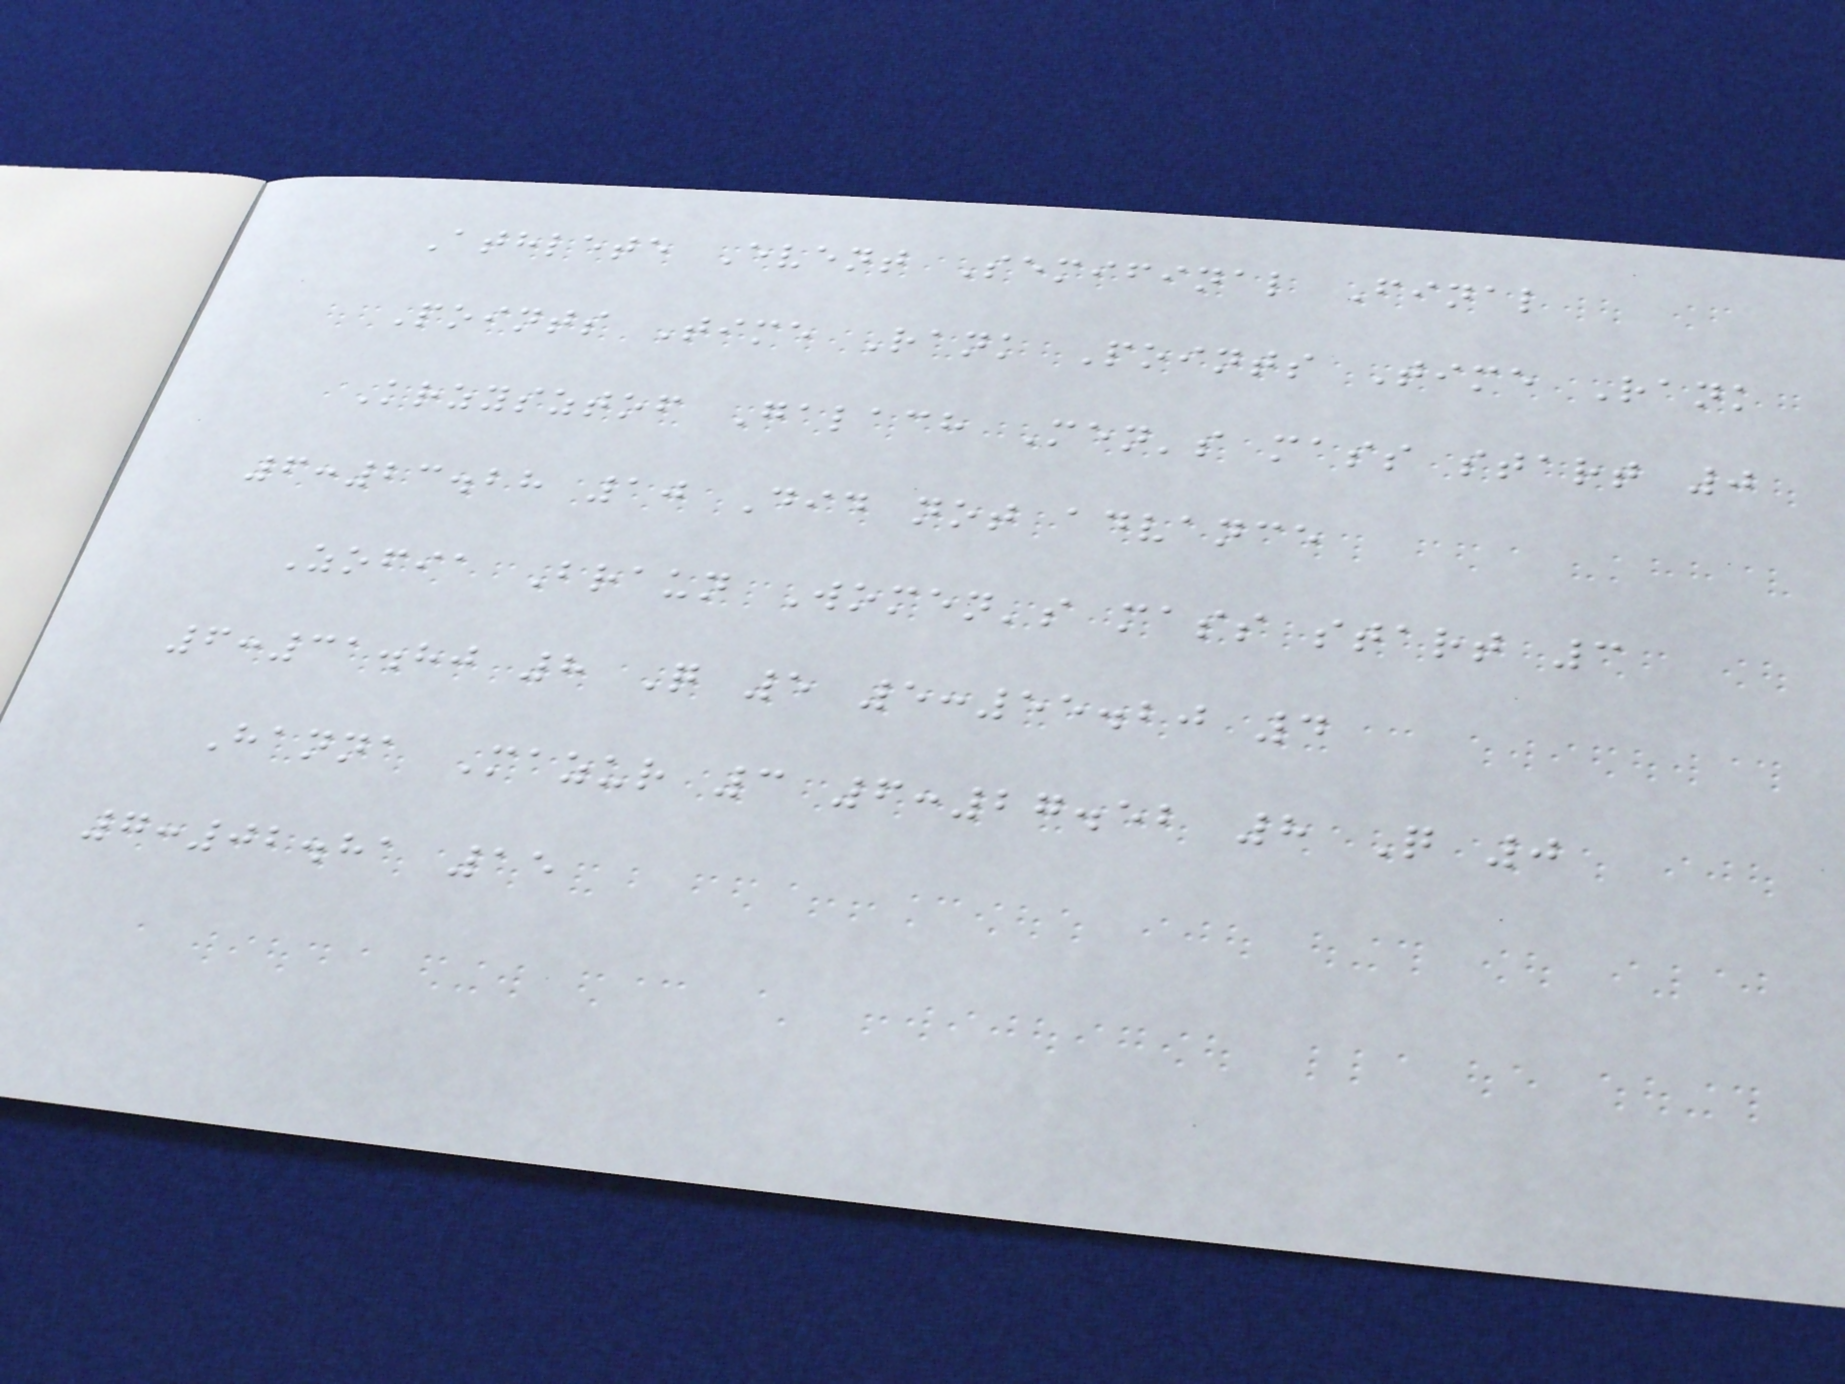Athlete Event Semifinal Final
Points Time Rank Points Time Rank
Krzysztof Galach Men's mass start 0
6:23.28 10 Did not advance
Zofia Braun Women's mass start 3
6:31.80 8 Q 5 5:55.20 4
Hanna Mazur 3 6:27.52 8 Q 0
7:02.81 15
